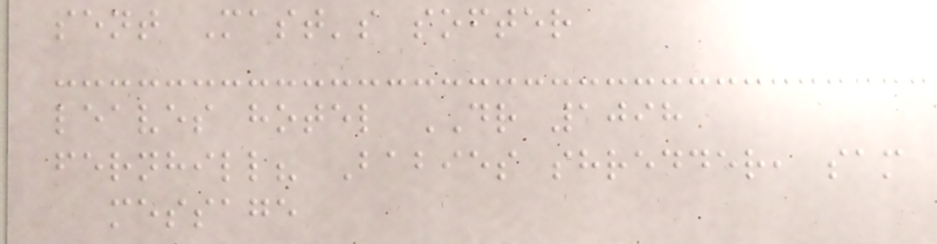sent Mast's softer
leaves hotel DR 1098
fernhill? Babies shredder, sam
message
